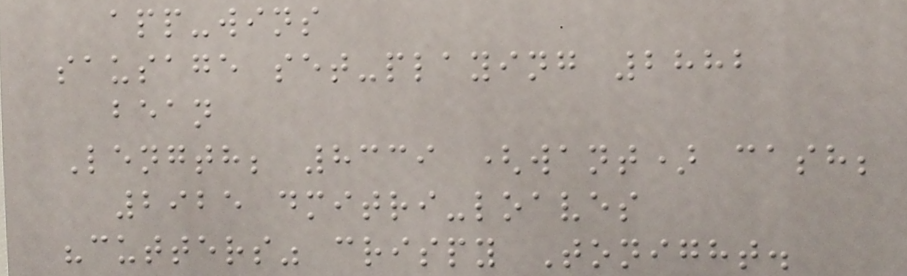app-wins
sausage set-playing 2882
bean
Length; 8339 (want) cash;
2925 dmitri-loaves
"cutters" crispy Tonight.
